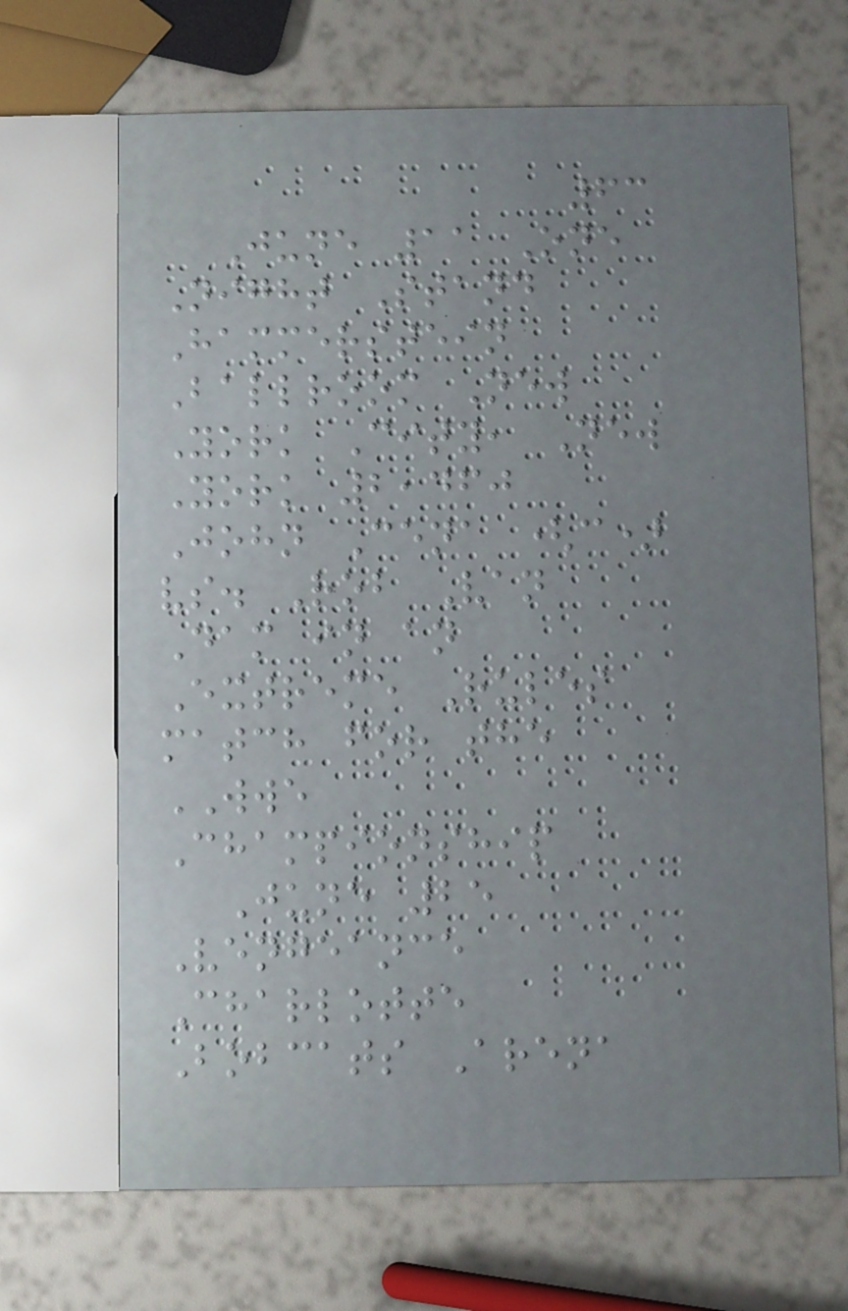63
June 11 One
Night Stand
Hammerstein
Ballroom New
York City, New
York 2,460
John Cena (c)
vs. Rob Van
Dam in an
Extreme Rules
match for the
WWE
Championship
June 25
Vengeance
Charlotte
Bobcats Arena
